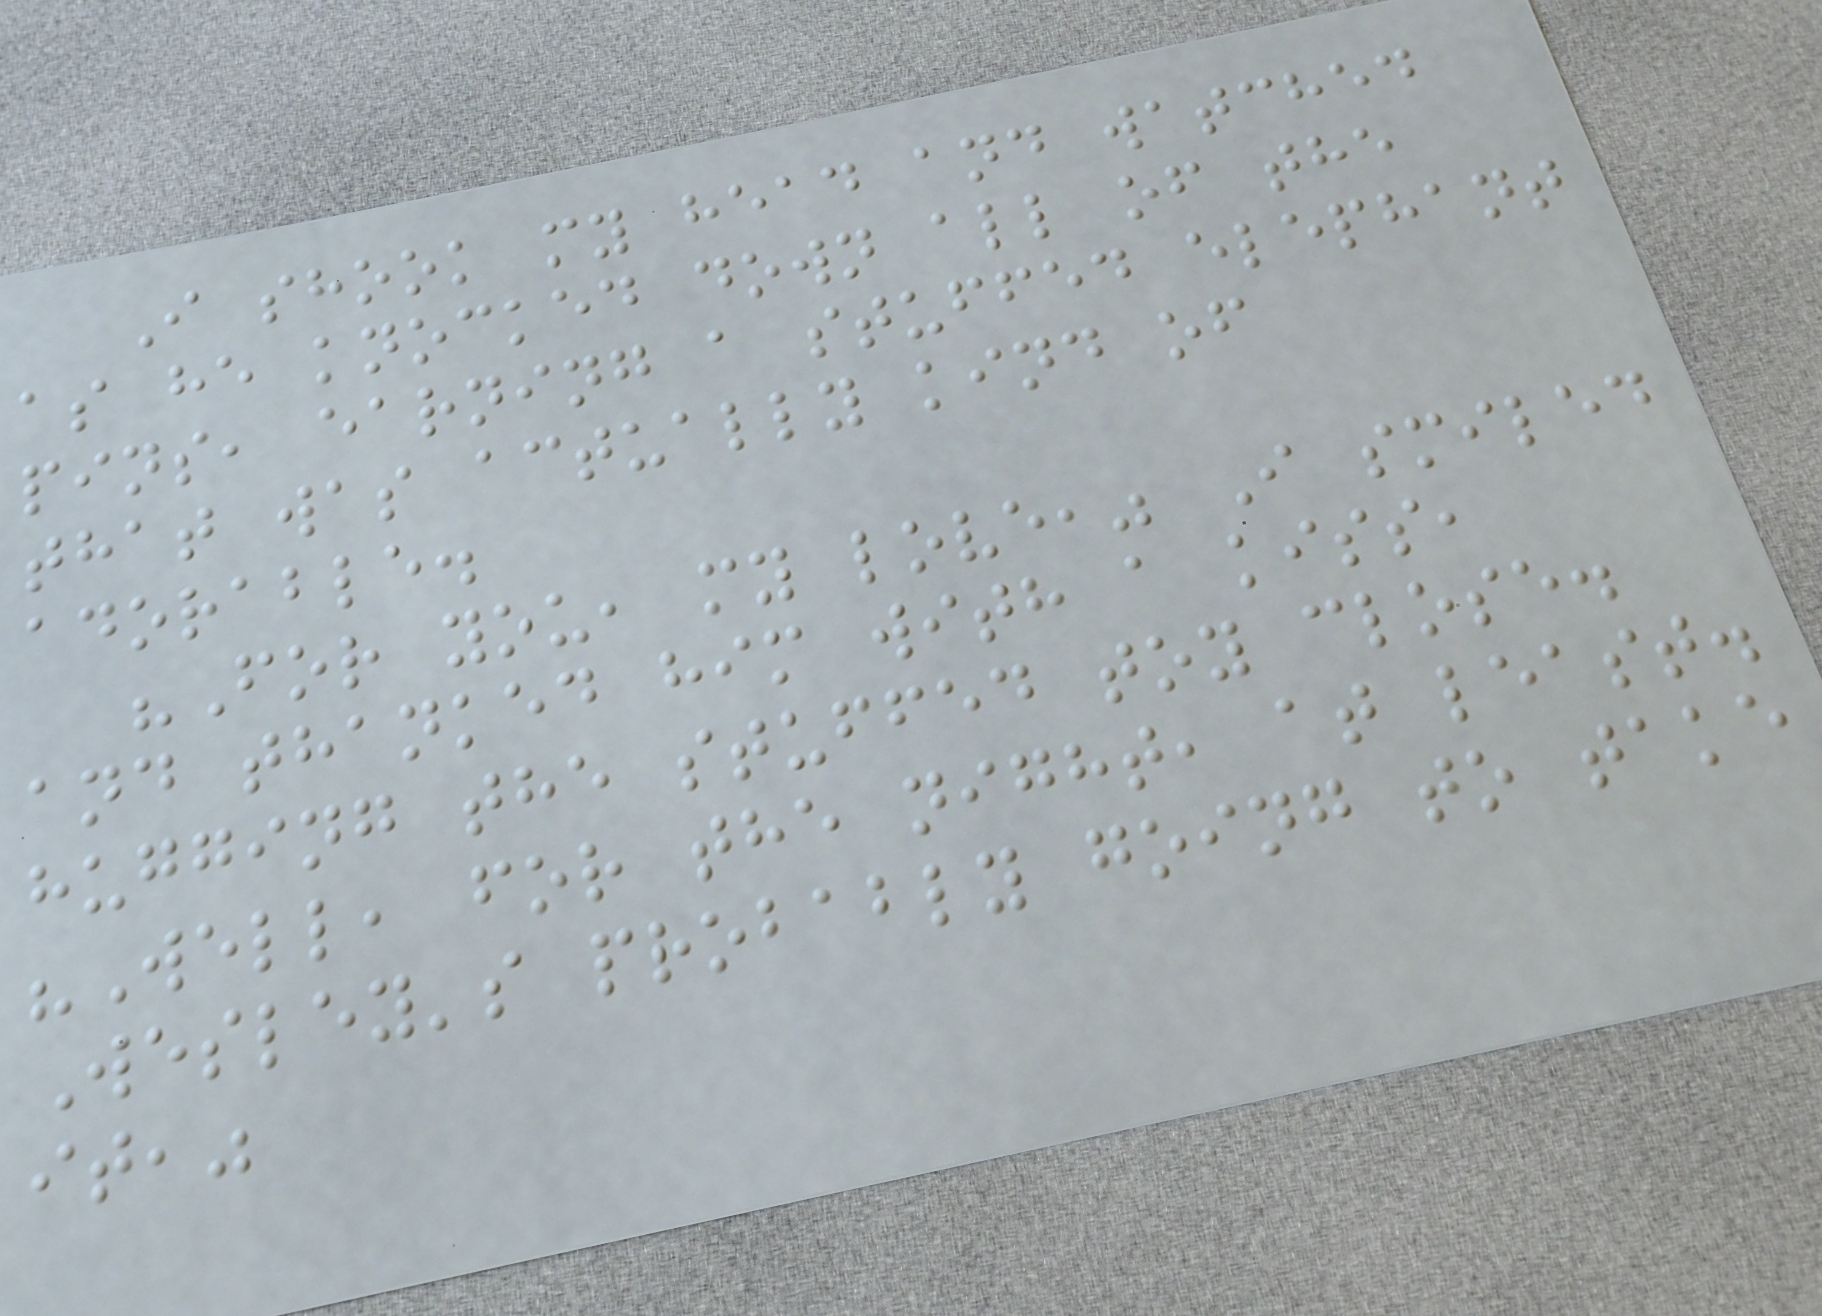I shook my head and watched
as he knocked down all of the
pins, earning a stuffed elephant
that was actually kind of
adorable.
"For you, my love," I smiled
and thanked him with a kiss,
hugging the stuffed toy close.
"Well, for the night, at least.
Wesley's probably going to take
it,"
